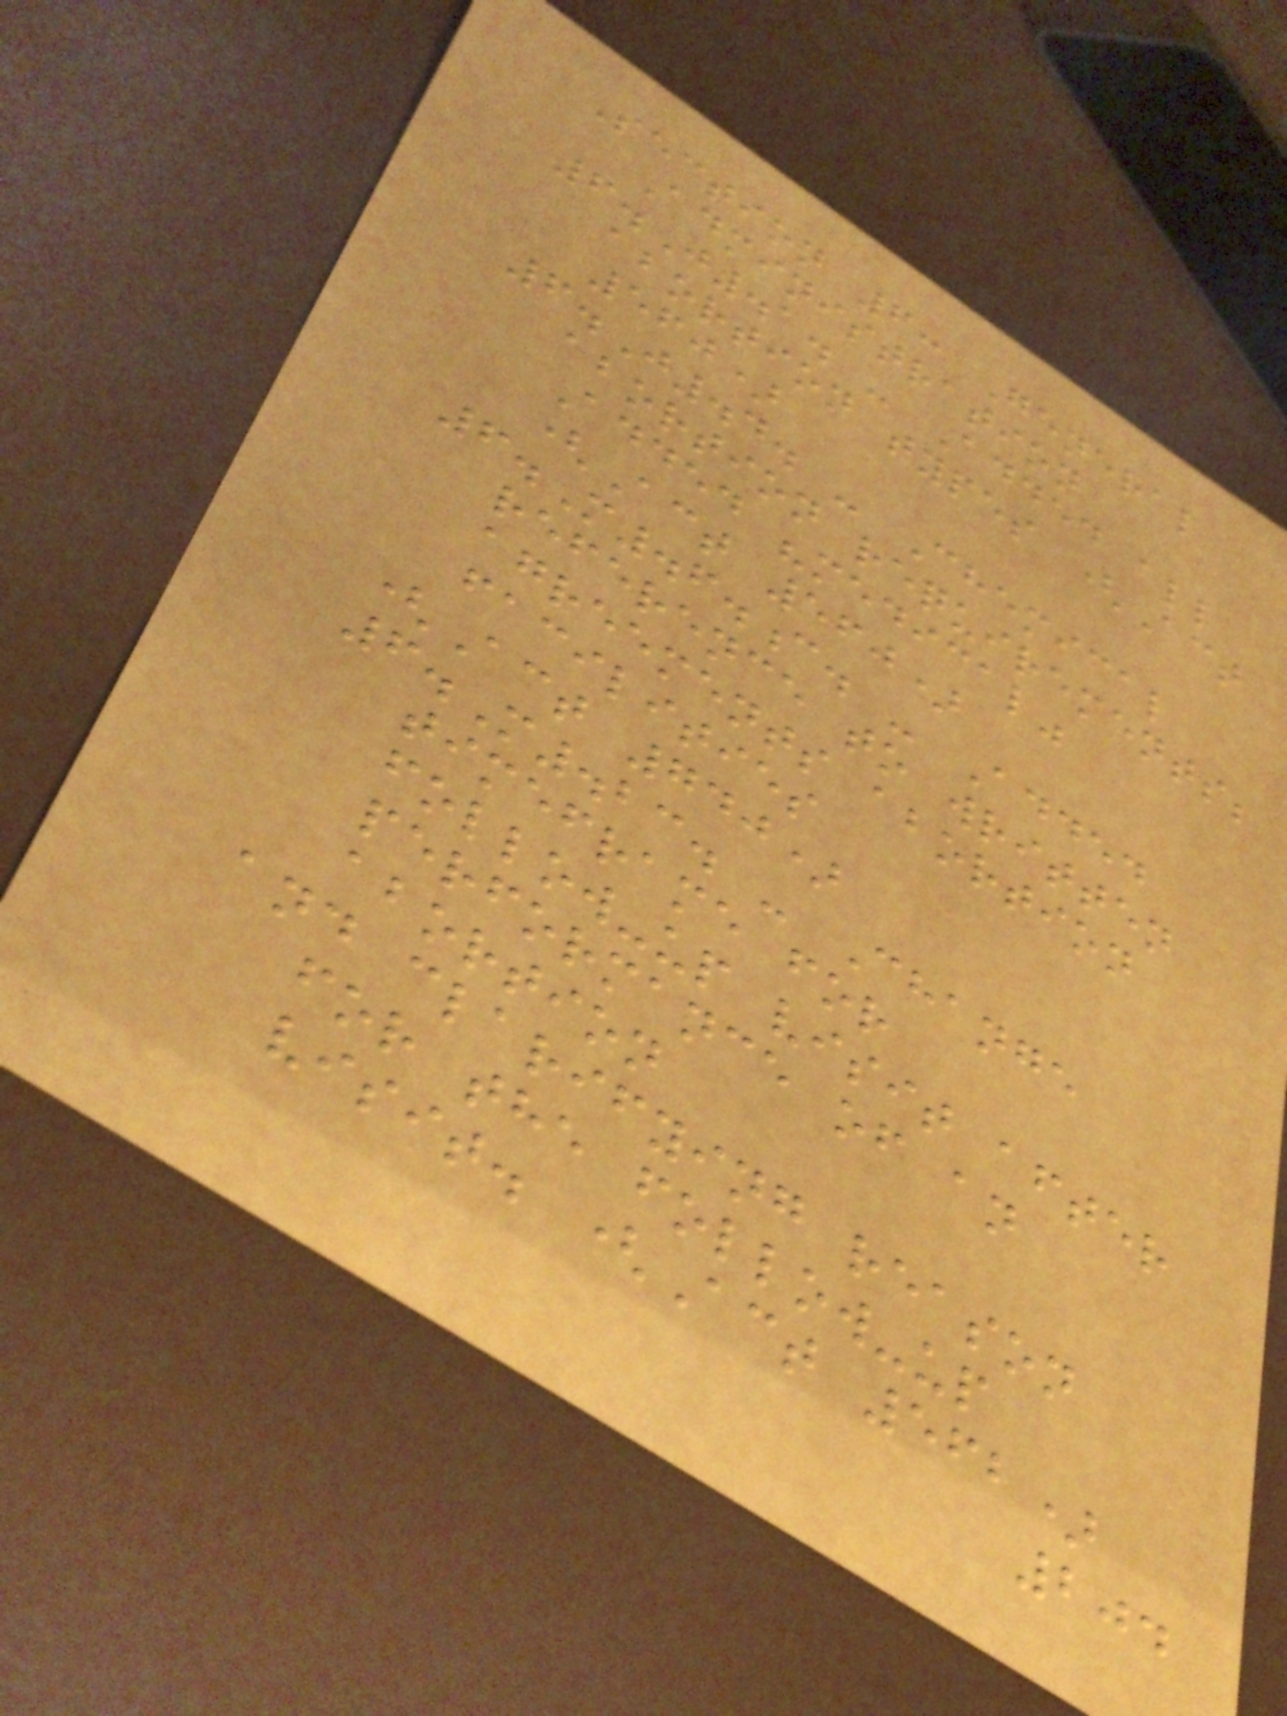Section 6: General
Administration
6.J.1. - Added all
abortion types (Act
560)
6.J.4. - Chemical
abortion requirements;
Added "medical"
(Act 560)
6.M.6.c. - Added
reference to written
agreements abortion
facilities
(Act 740)
6.M.23. - Change
timeframe for
follow-up visit after
performance of an
abortion
and clarifying reason
for the follow-up
visit. (Act 562)
204
